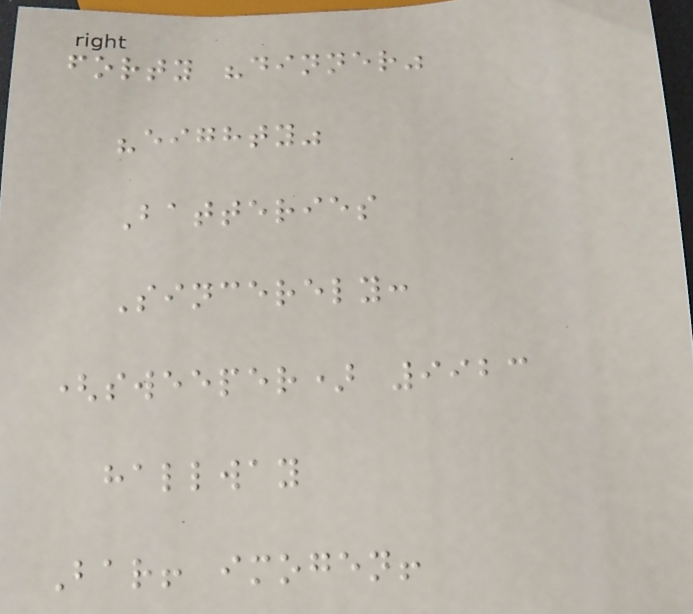forty "dinner"
"eighty"
Batteries
Sincerely:
(sweeper) 9923
hallway
Bar! imogen!
